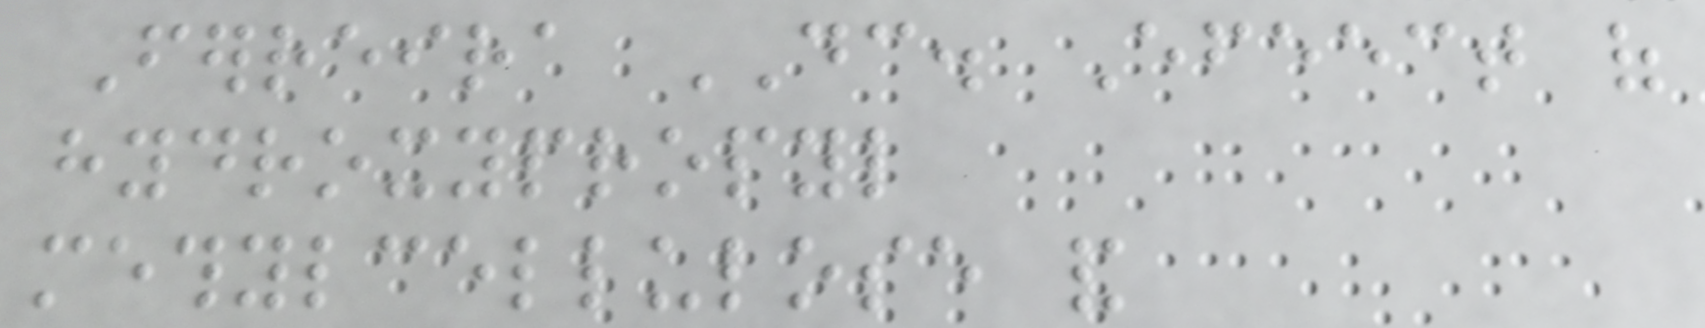Ferreira DC. Efeect of
hydroxypropyl
methylcellulose and
